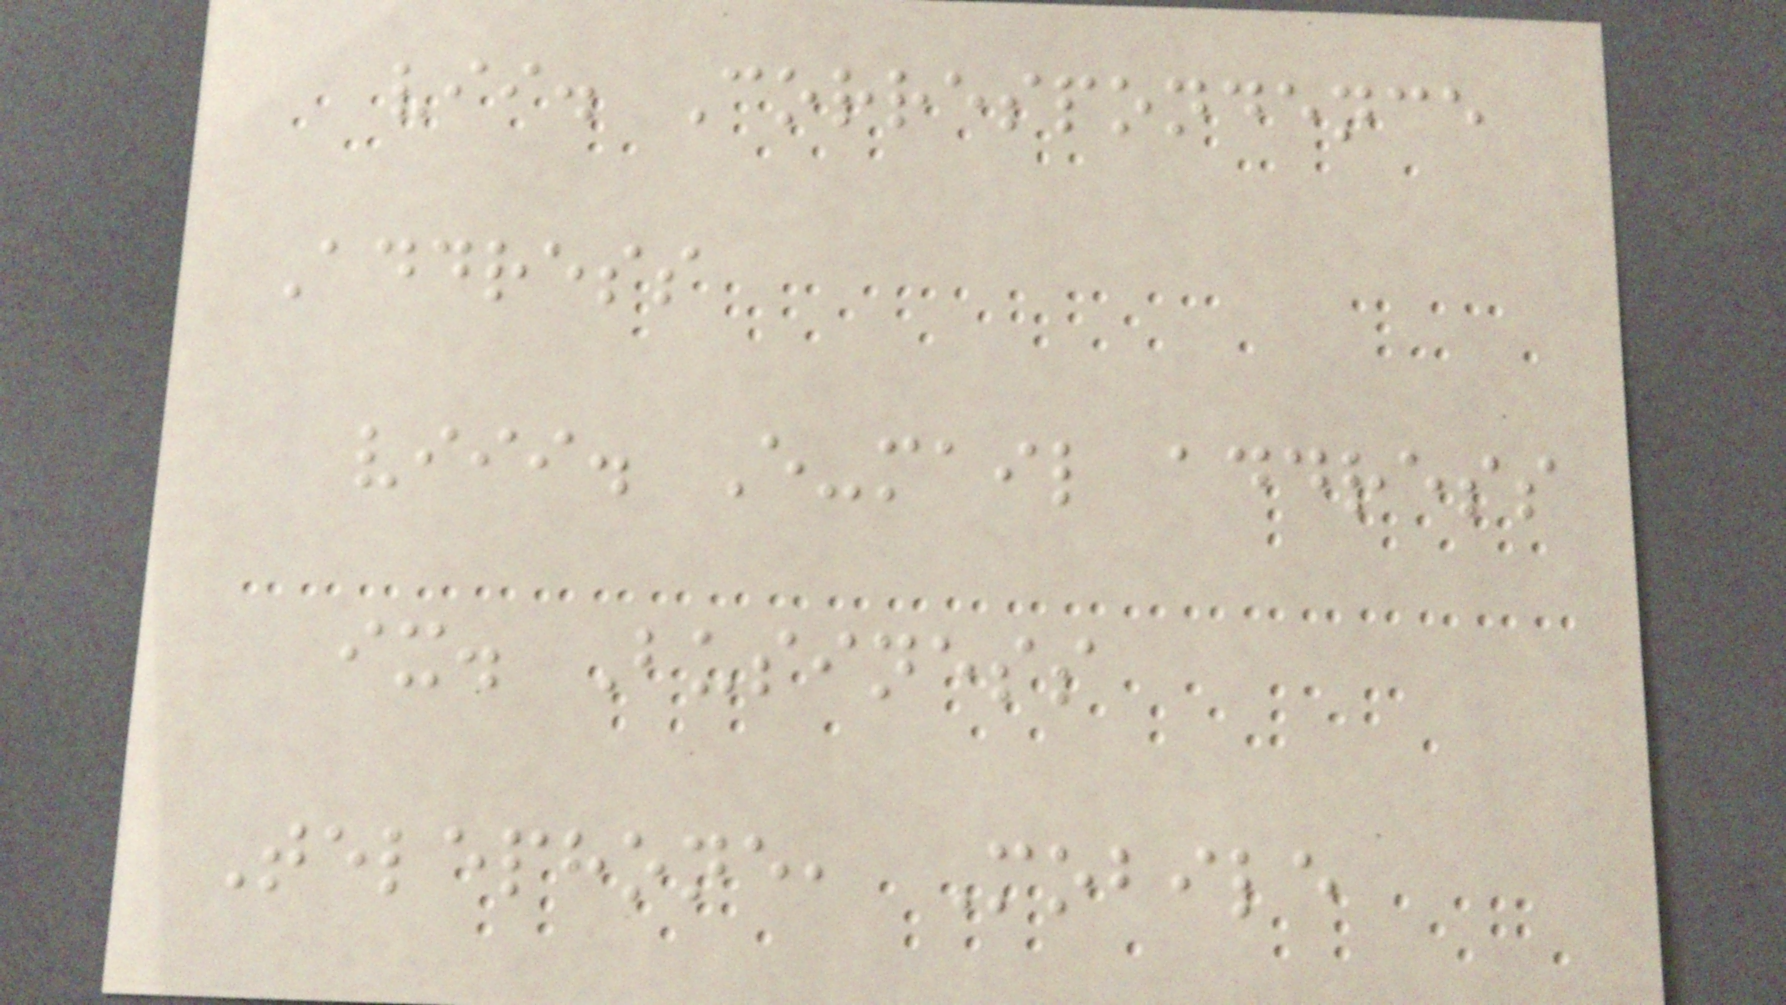vii. Correspondence
Address
viii. E-mail address
ix. Business
Telephone, Mobile
